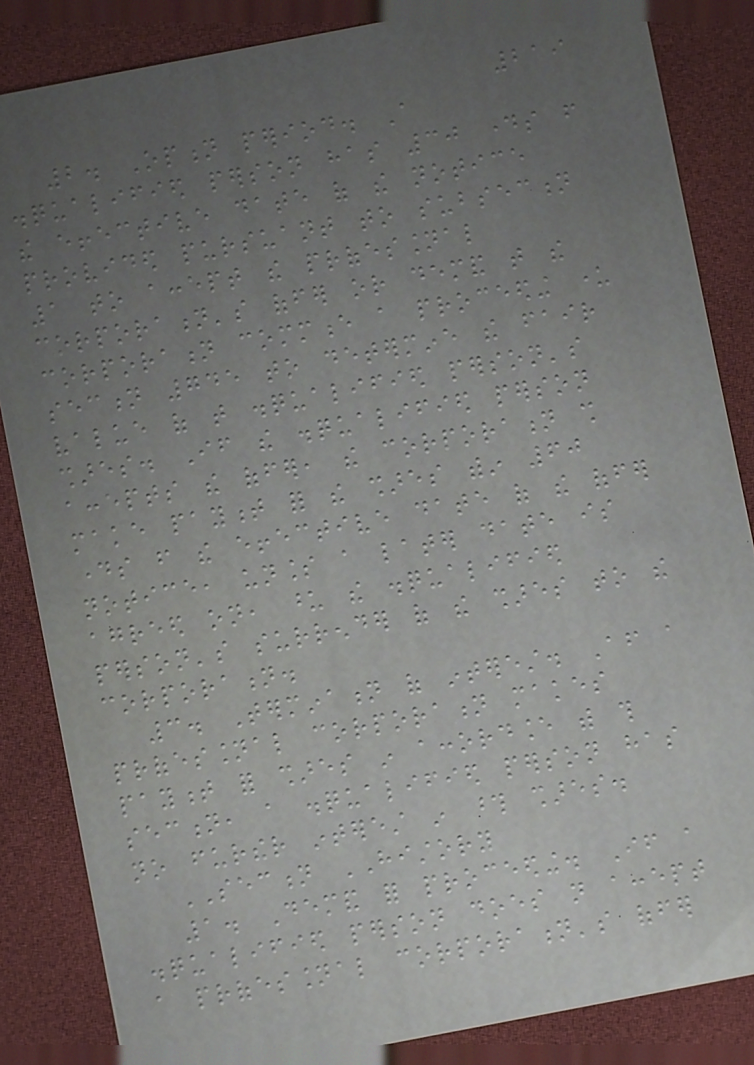219
2. Option period. A
disqualified person has 30 days from
the effective date of the notice
provided pursuant to subsection
1 to accept the professional
corporation's offer or demand that the
corporation commence a proceeding under
section 745 to determine the fair
value of that disqualified person's
shares. If the disqualified person
accepts the offer, the corporation shall
make payment for the shares within 60
days from the effective date of the offer
notice, unless a later date is
agreed on, upon the disqualified
person's surrender of the shares to the
corporation.
3. Termination of interest. After a
professional corporation makes
payment for shares in accordance with this
section, a disqualified person has
no further interest in those shares.
SECTION HISTORY
1. Demand for proceeding. If a
disqualified person does not accept
a professional corporation's offer
